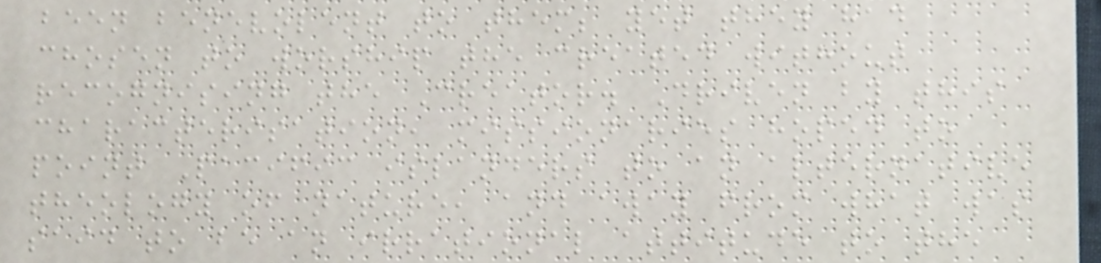been benevolent to them; yet they had
chosen to worship the created without
recognising the Creator. Driven by this
characterisation, missionaries hoped to
point Pacific islanders to an alternative
theology of nature, and away from what was
said to be an irrational attitude to the
